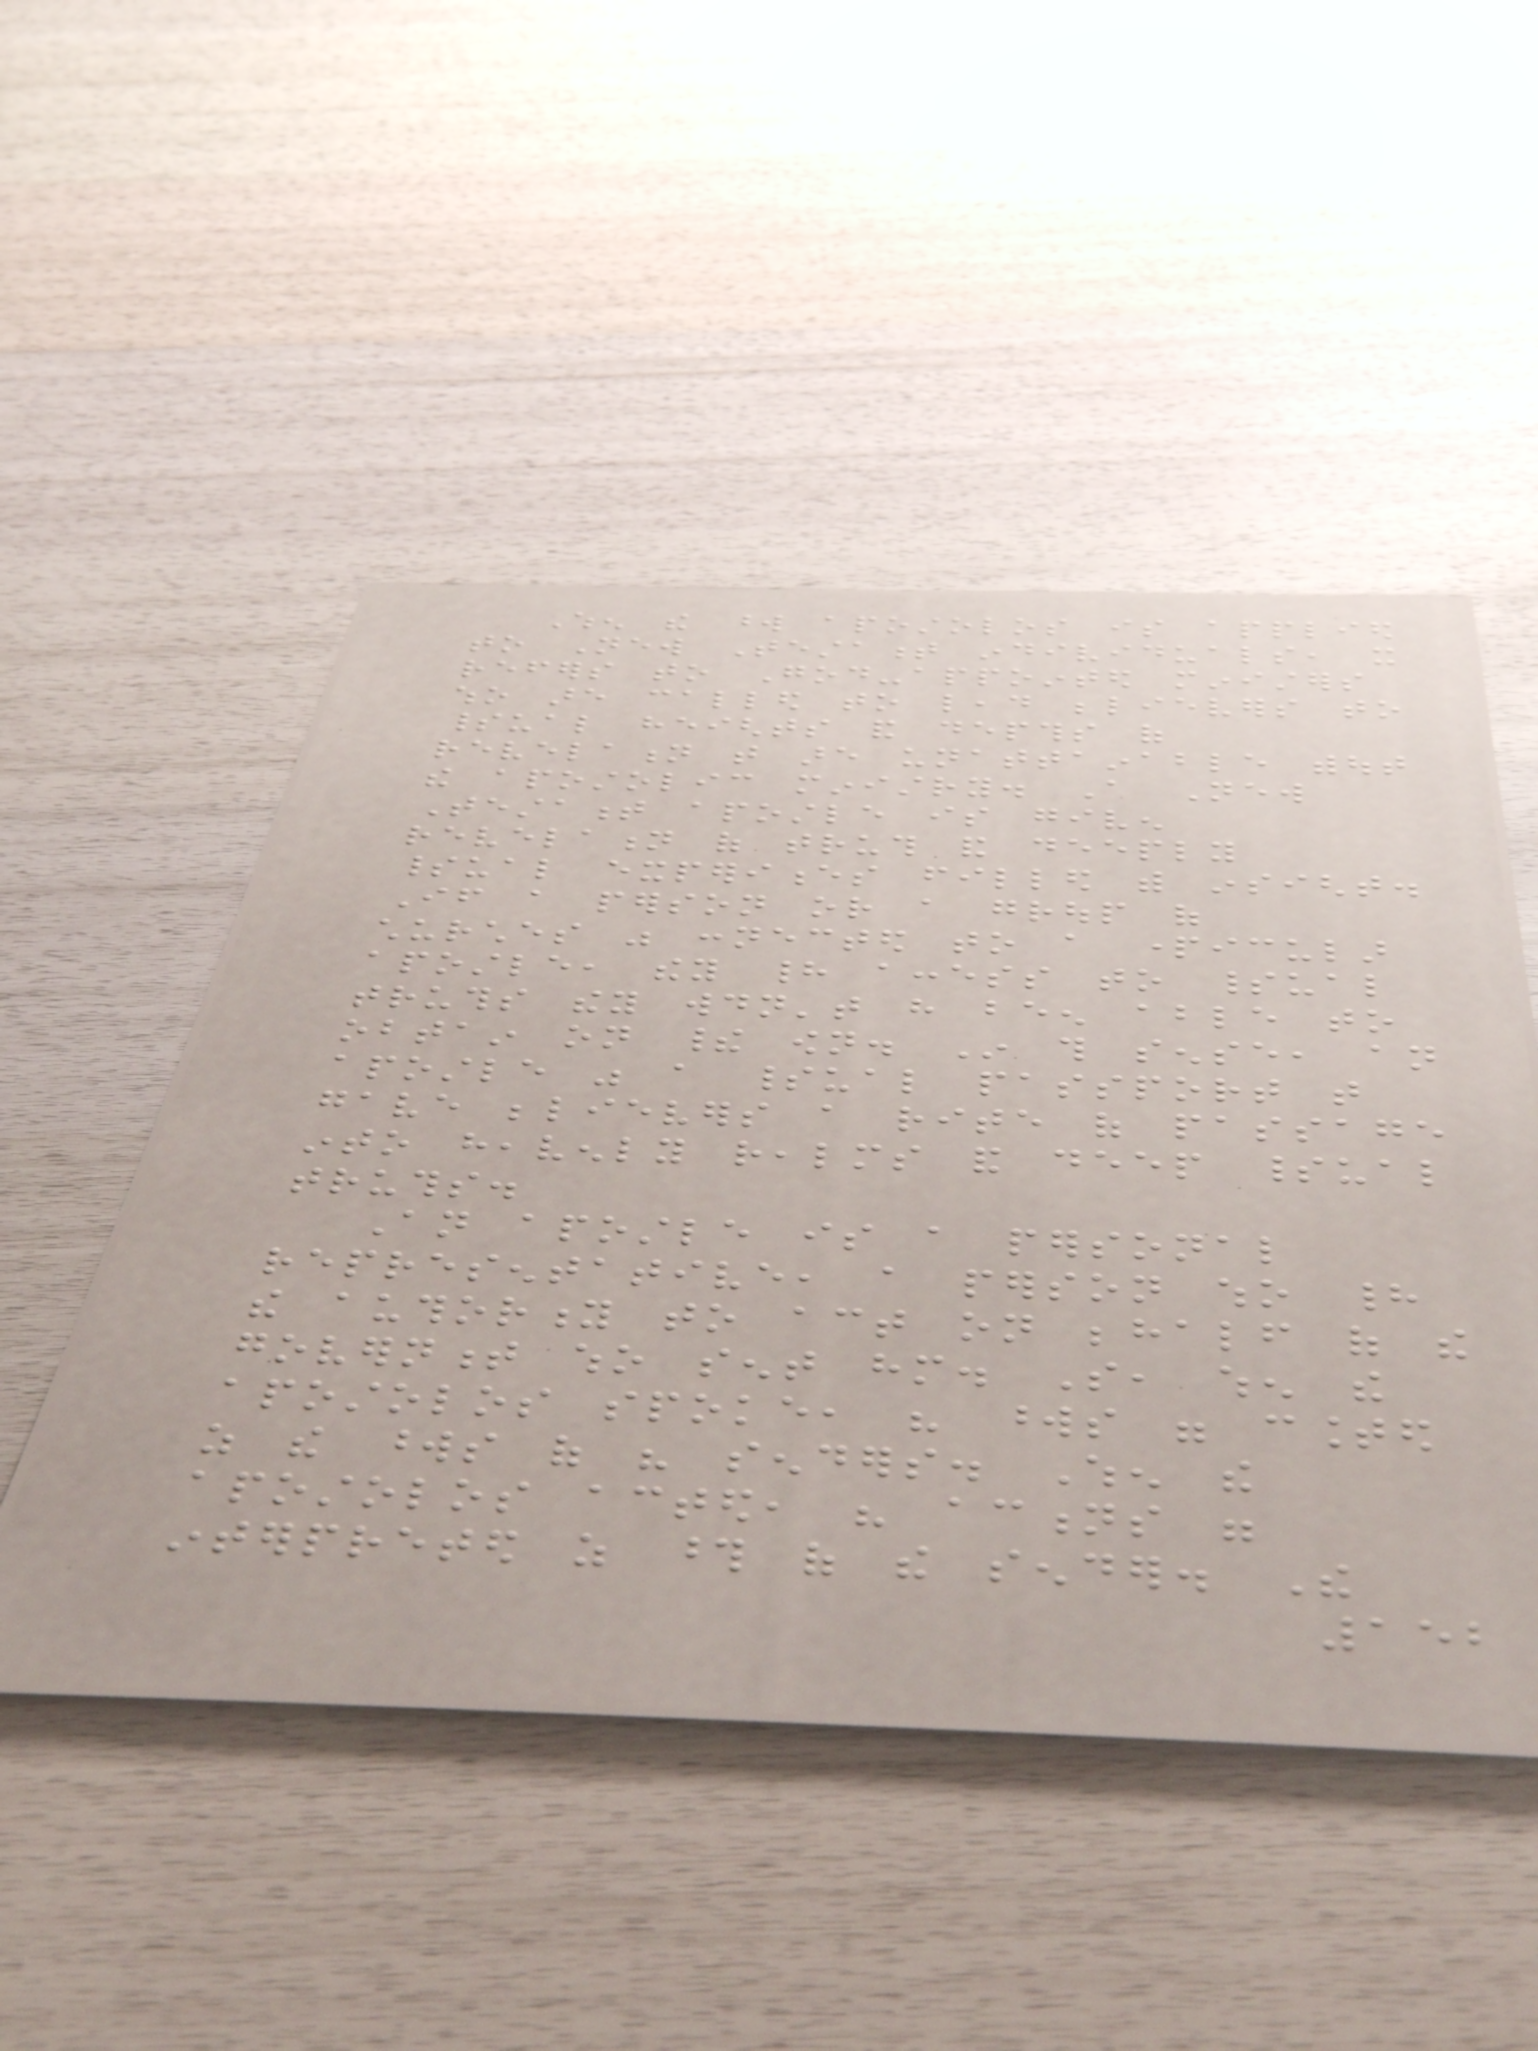When the word apostolos is applied
to New Testament individuals, it
refers to God-appointed ministers
who are called to lead believers to
spiritual heights and depths of
revelation that are unattainable without
the apostolic ministry. A New
Testament apostle is given
revelation of truth and deeply
spiritual experiences filled with insight.
If a person or a group of
churches was connected to a particular
apostle, they had access to spiritual
truths they wouldn't have been able to
obtain on their own. In this sense, an
apostle was a spiritual passport that
gave believers a rite of passage
into heavenly realms and deep spiritual
truths.
An apostle is a personal
representative, a person who had
the authority to act on behalf of the
government who sent him. So, when the
apostolos spoke, his words were counted
as the words of his senders. When the
apostolos acted, his actions were
interpreted as those of the sender. The
152
